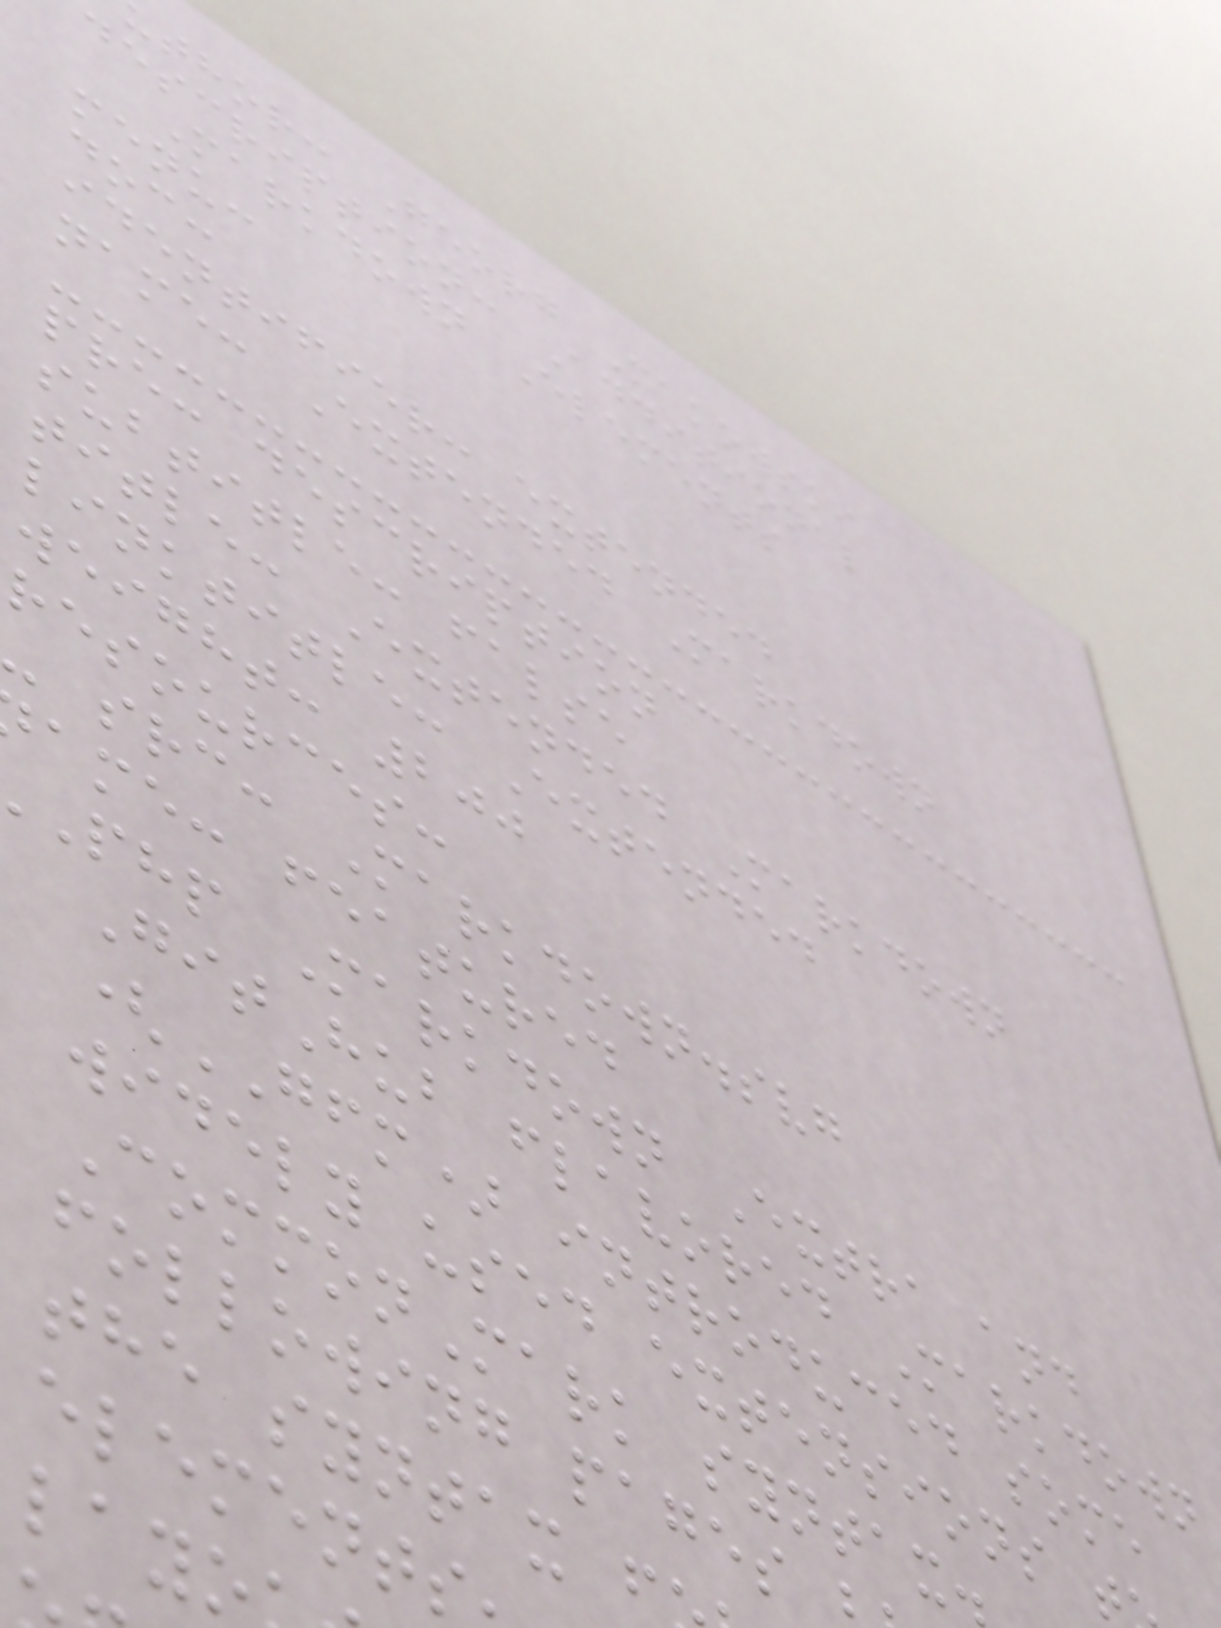thor: Georg Makowski
description: Additional
Markdown Elements
menu:
doc:
identifier: extended
name: Extended Markdown
pre: description
subtitle: false
title: Extended Markdown
linktitle: Extended
weight: 200
resources:
src: Markdown.svg
ame: featured
php Markdown Extra and
GitHub flavored Markdown
(GFM) introduced some
widely used extensions t
CommonMark syntax.
following pages
the syntax f
elements
